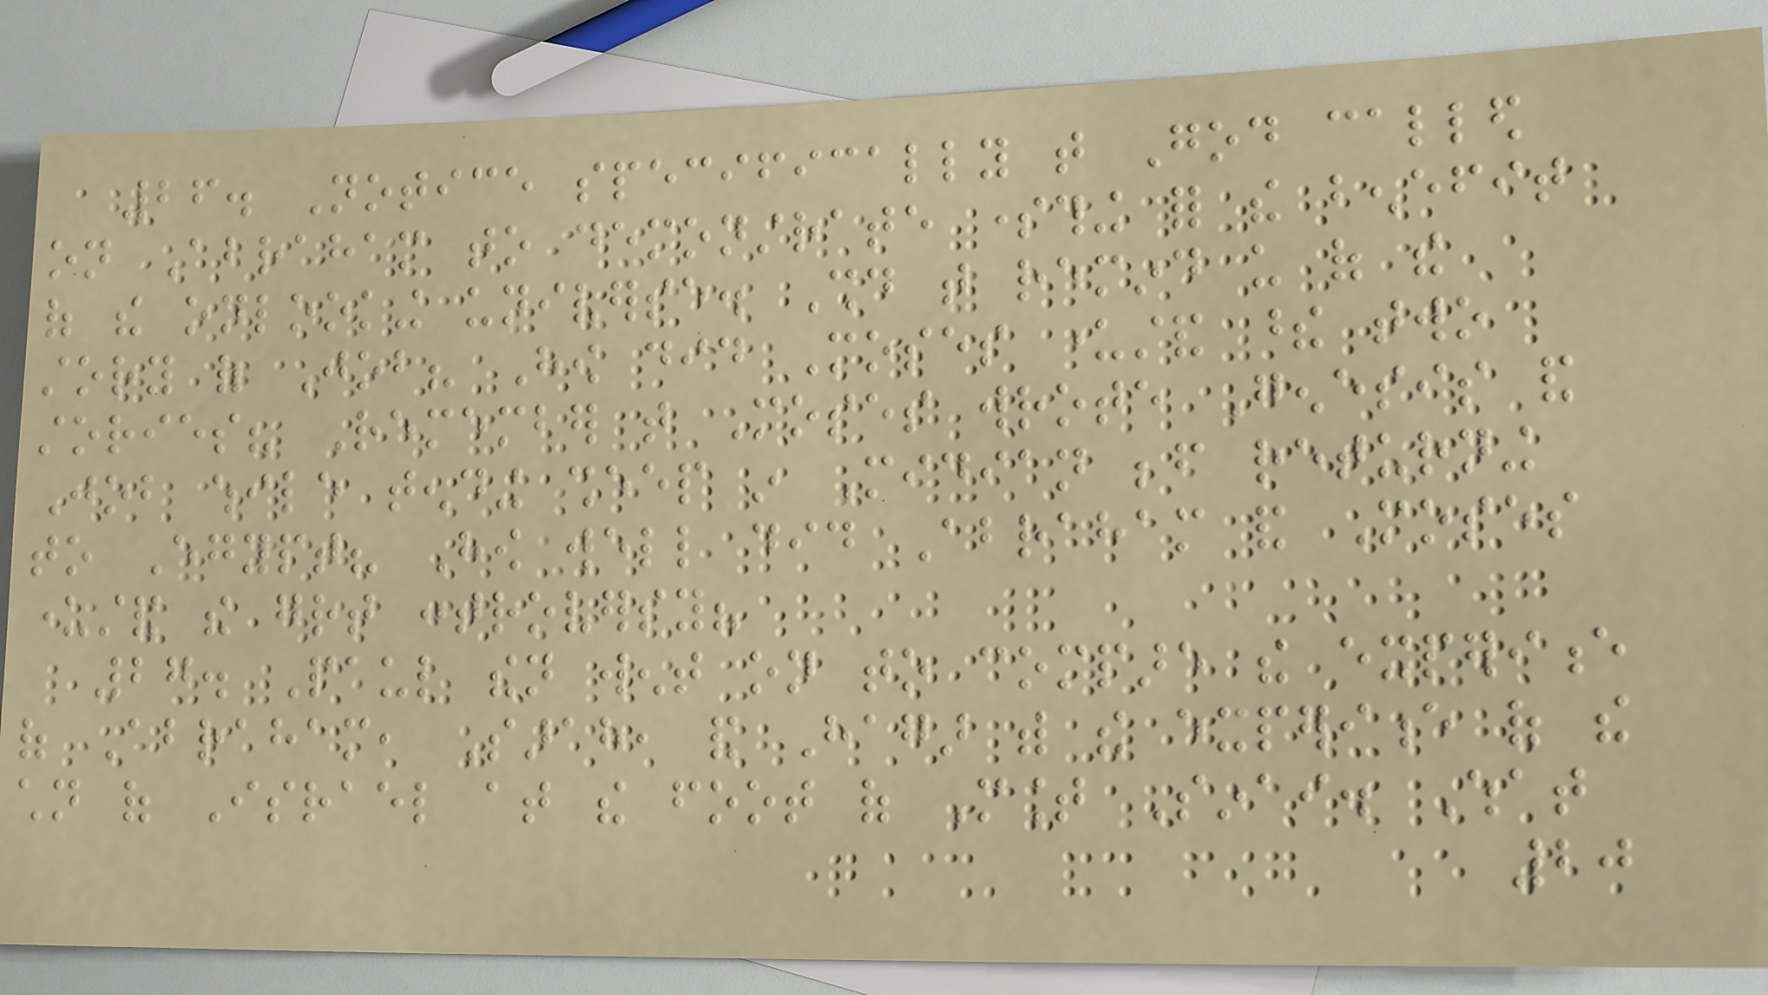26. Notice specifically that God called
on Abraham to demonstrate something for the benefit
of the onlooking universe. Should that remind us of the
story of Job? How did Moses understand these two
stories? Remember that Moses wrote Genesis and
Job while tending sheep in Midian before returning
to Egypt? How well did Abraham and Moses
understand the great controversy?
27. Paul then went on to compare the experience
of Abraham, Sarah, and Hagar with the experience of the
children of Israel at the foot of Mount Sinai. What
20
